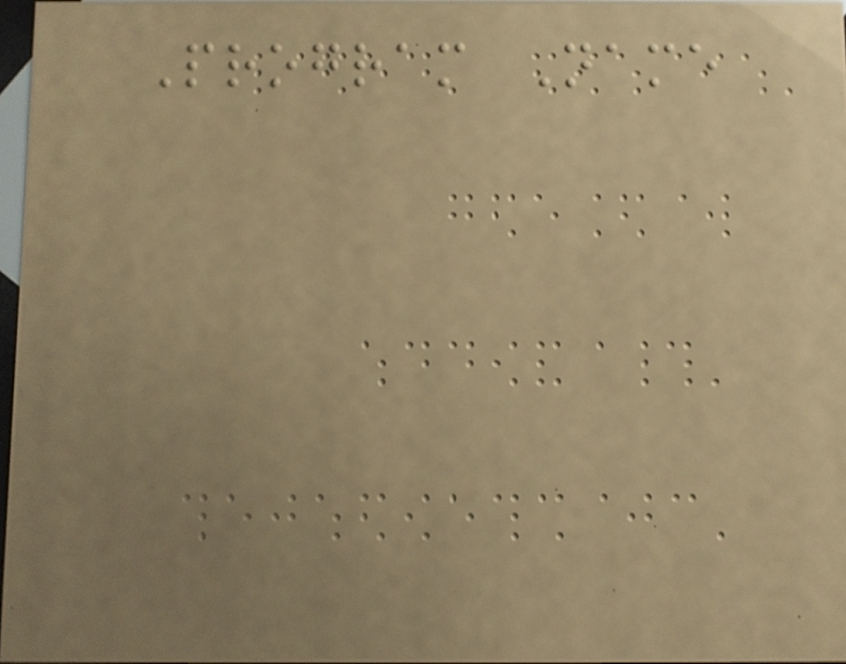Program Name
